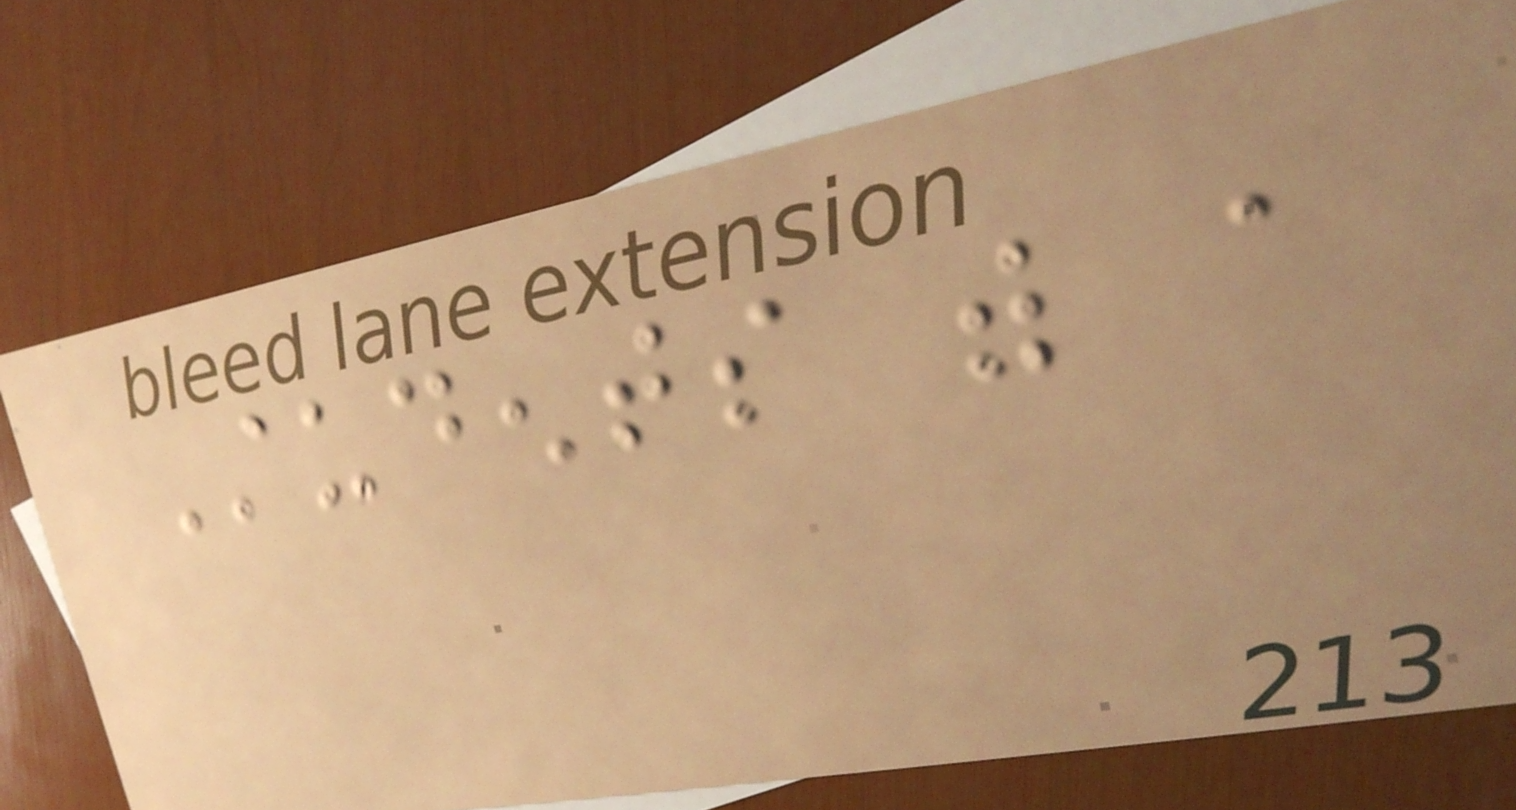Students with a
